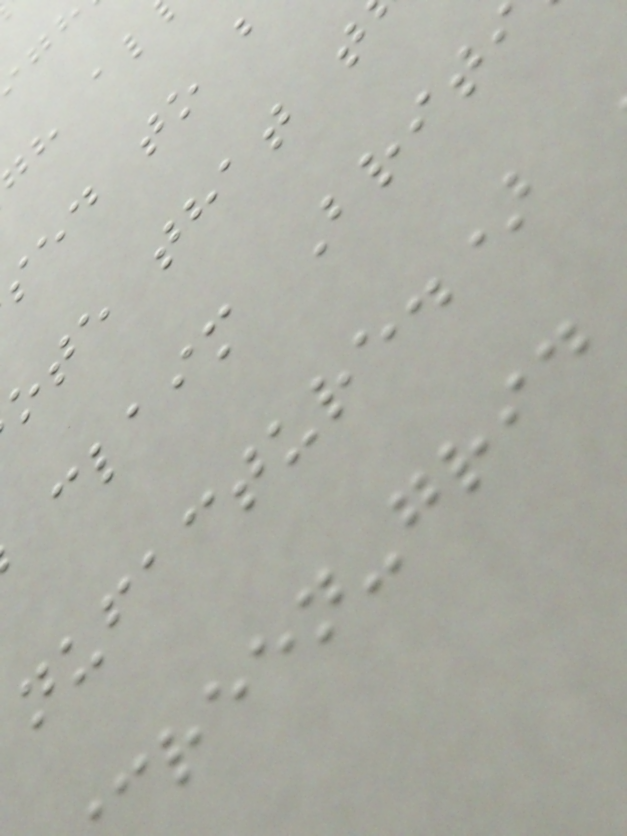ote that t
claim Brit
nufacture.)
creen-grid
